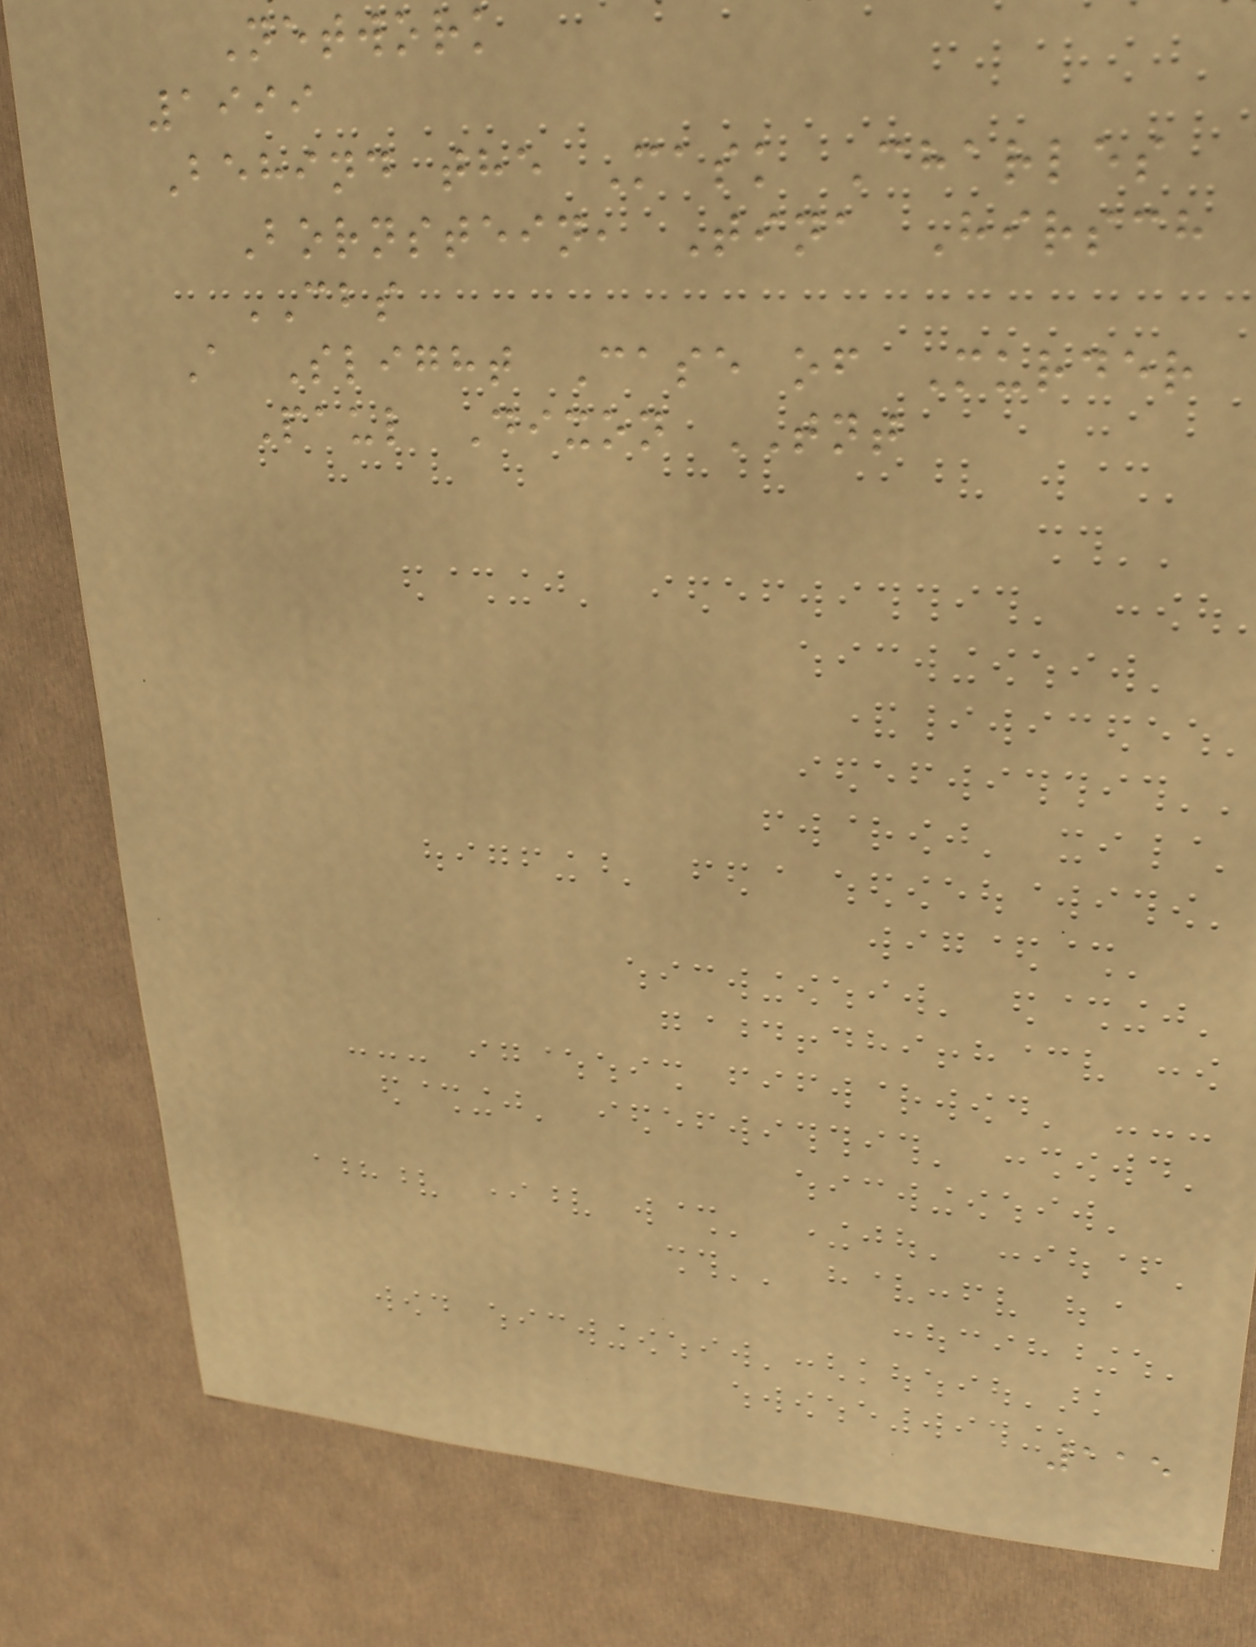Network
1999
Behind the Mask Charles
Bornstein, Tina Hirsch
CBS
A Slight Case of Murder
Paul Dixon TNT
115
